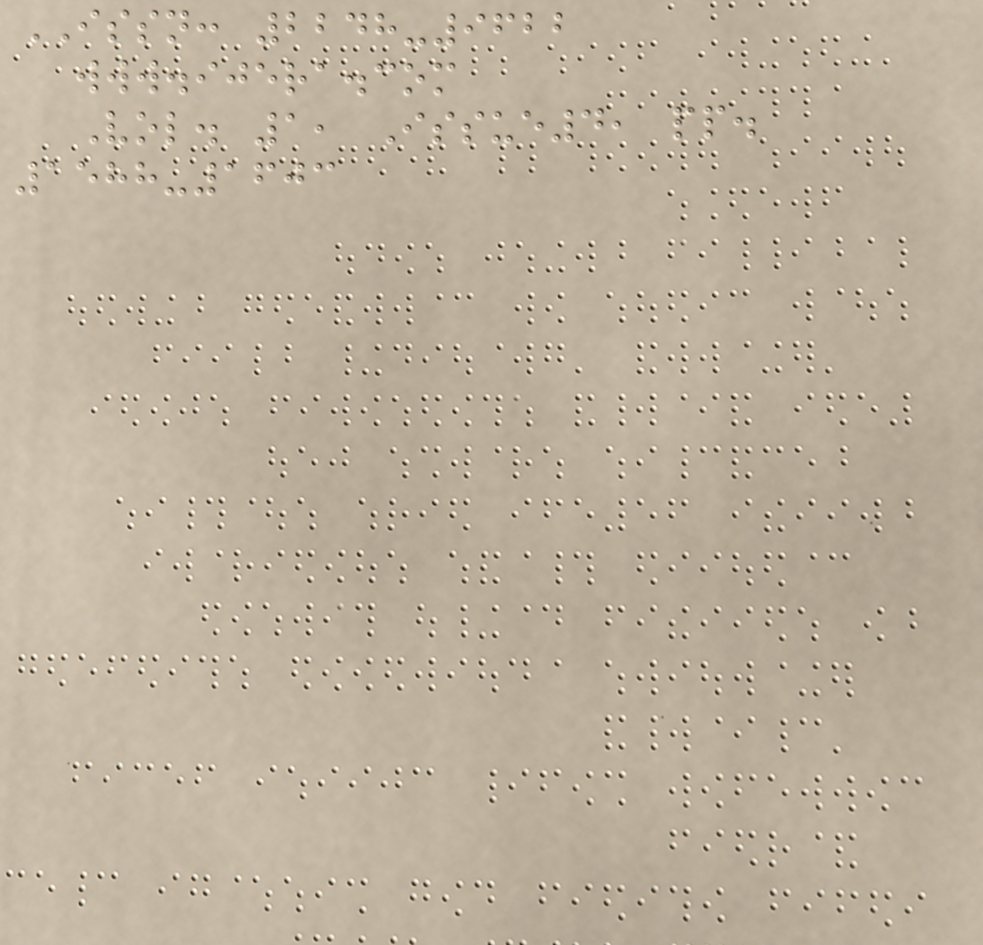ISSN: 2248-9622
www.ijera.com
Vol. 1, Issue4, pp.
1588-1603
